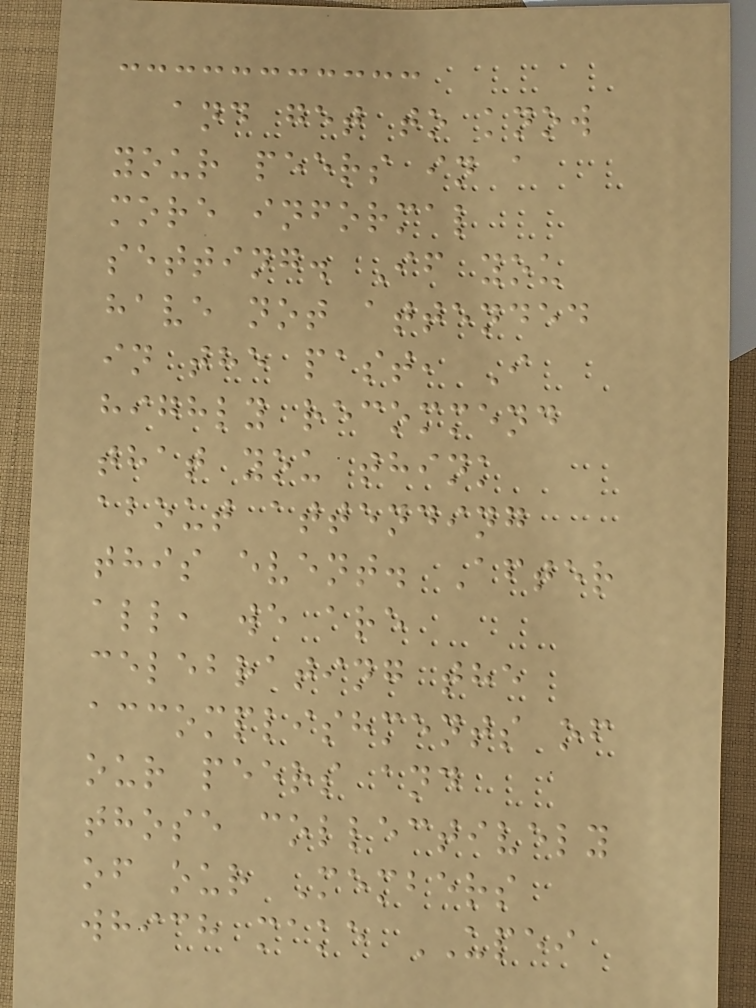and get to know
your peers in a
more informal
setting. If you
have not attended
in the past, I
highly recommend
that you think
about attending
this event. After
all, we are
celebrating the
accomplishments of
our peers and
those collectively
of our Members
which make UPEI
